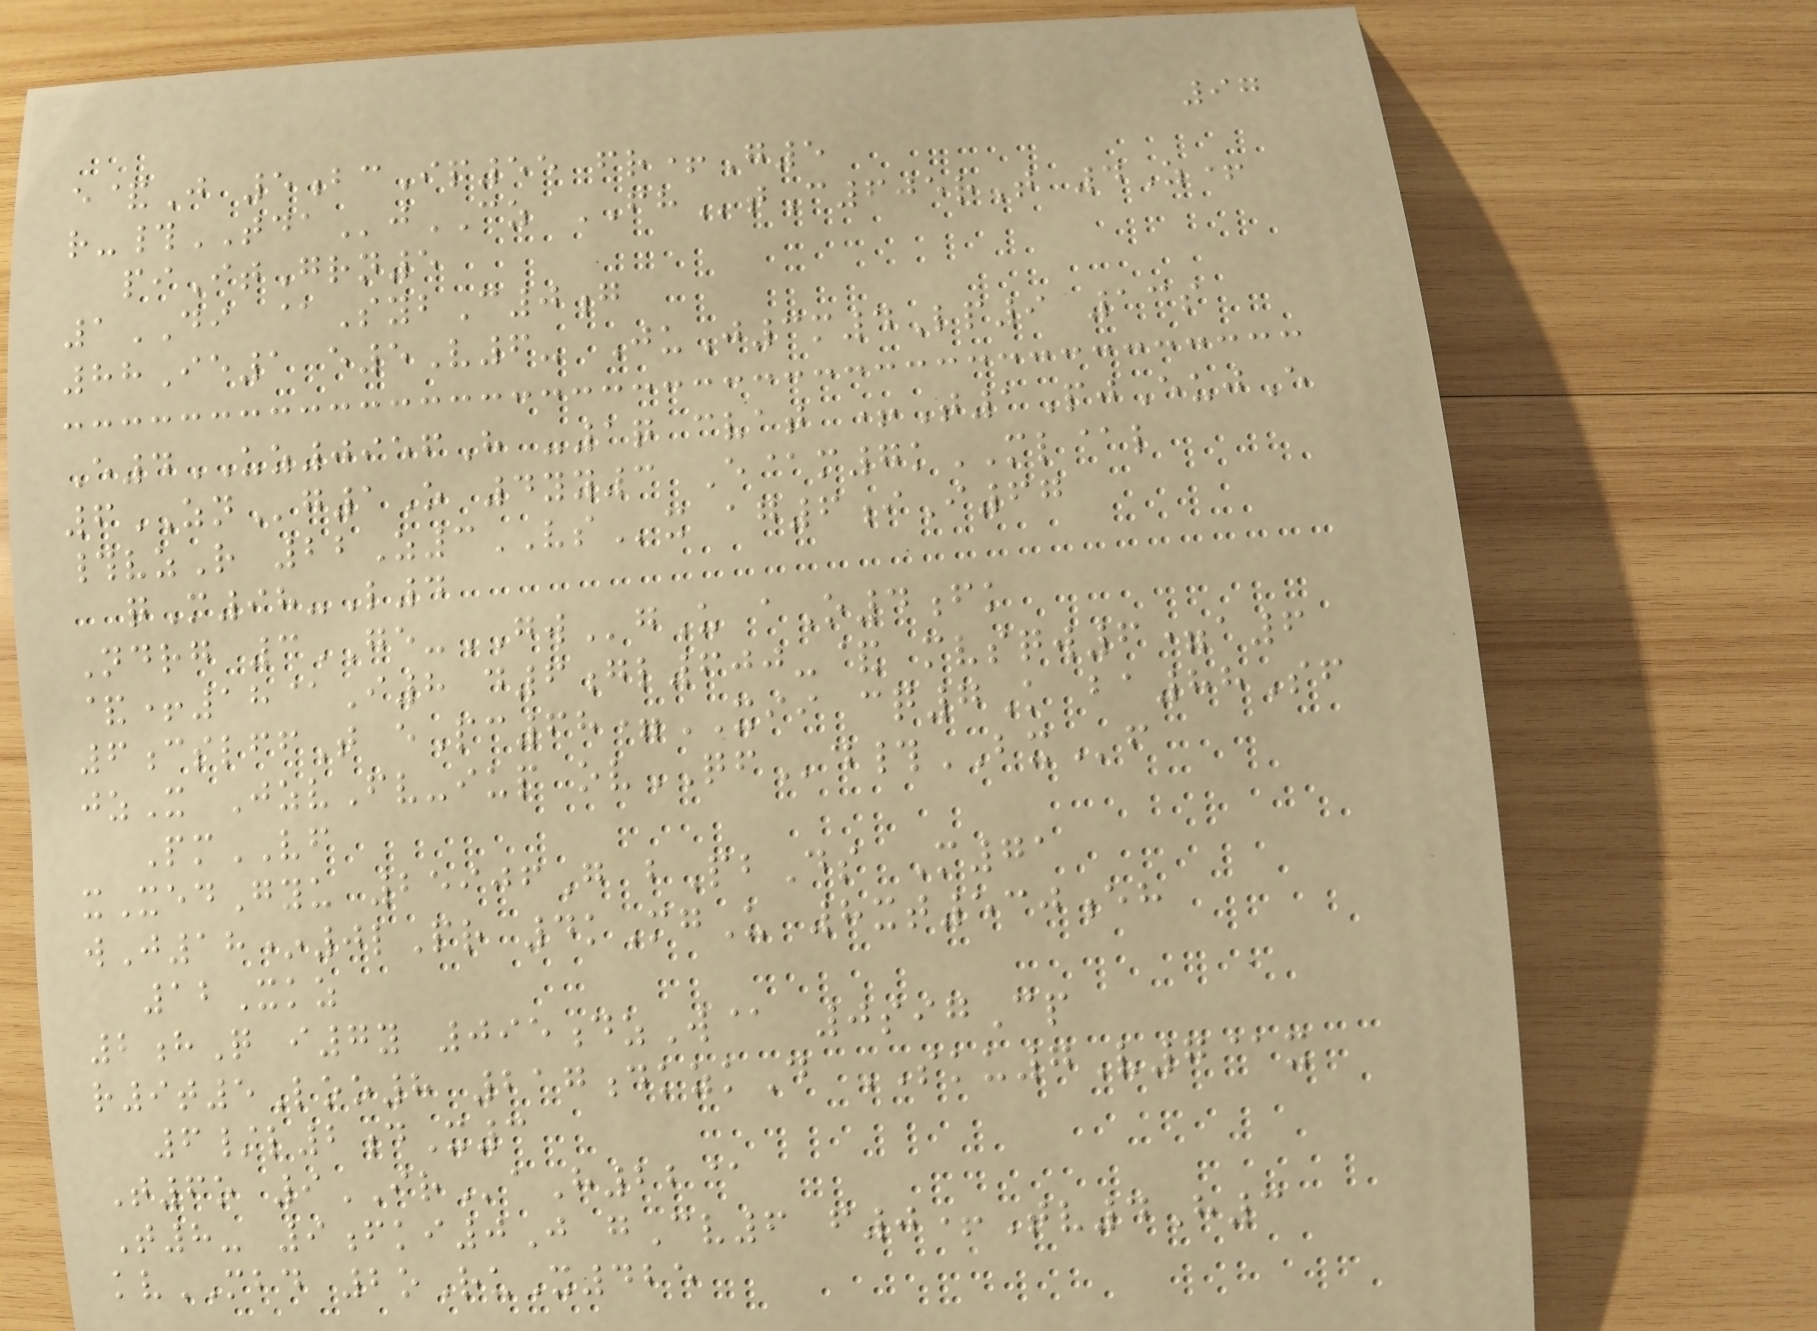97
e&J 5bcIp55 fr+G5
r-#TDAjCZ FHtC605rT 4Z+
piItGrn5
1DI @SybC0g
88Ie1 e5V6- JuJ3m4Lp9 13s
E4UZ0956H -1q cvat +T1PjEujE
6ZNg1O 4yy3 E@m7kML@l
#vzR 22Z3VSx ag6iI67
qM98-L4
Ndrg 3GE-GWgU aO4fk
&+18@I8 d6gl600-& mvsqw6=a6
6cslffT ePc68=XII cq7K ba88Sf
jzX JzvFv-iup ovQFd#BXf
PmVF
xXedGyu 25906G bPbDs M71
wJ18*0lPr 4kMgU 8xt530eh
12Xkz
2hQ i7y 095dzW@ 0sigCp
r9t5Loo8 217dkzkD SKU7V7@x
6/l2dX3
T6o 9IRaH22@
T8- 9fki0J gCv6 f0+Tv4H3
kvMBD 2oRuX425
